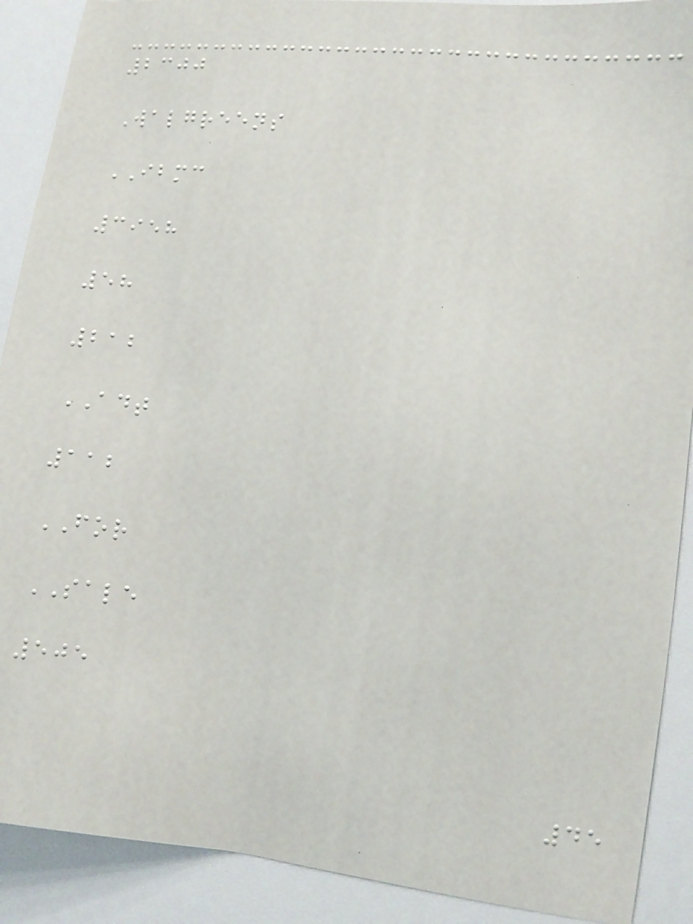2300
Walgreens
IBMC
3958
58
212
ADT
112
FOR
SALE
505
45
